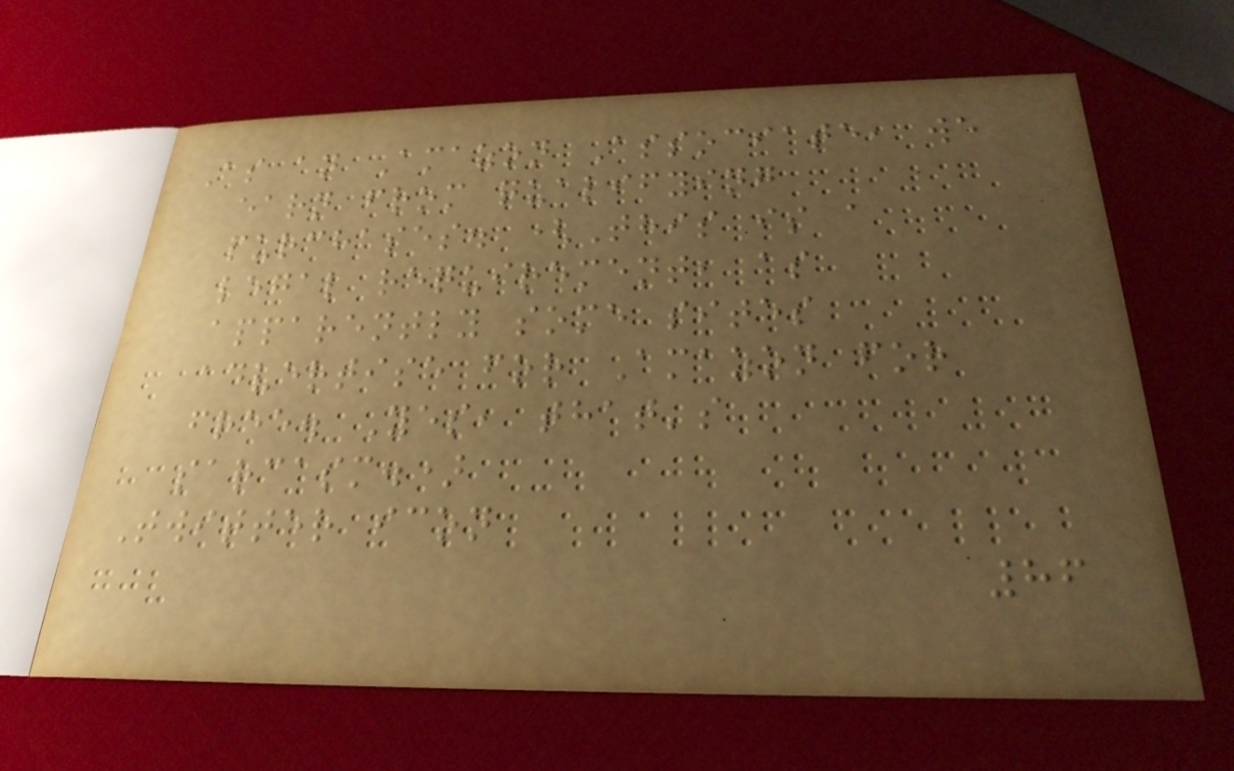As an Amazon Associate, we
earn from qualifying
purchases. (This is a
legal requirement, as
apparently some sites
advertise for Amazon for
free. Yes, that's
sarcasm.)
Twitter icon
86
